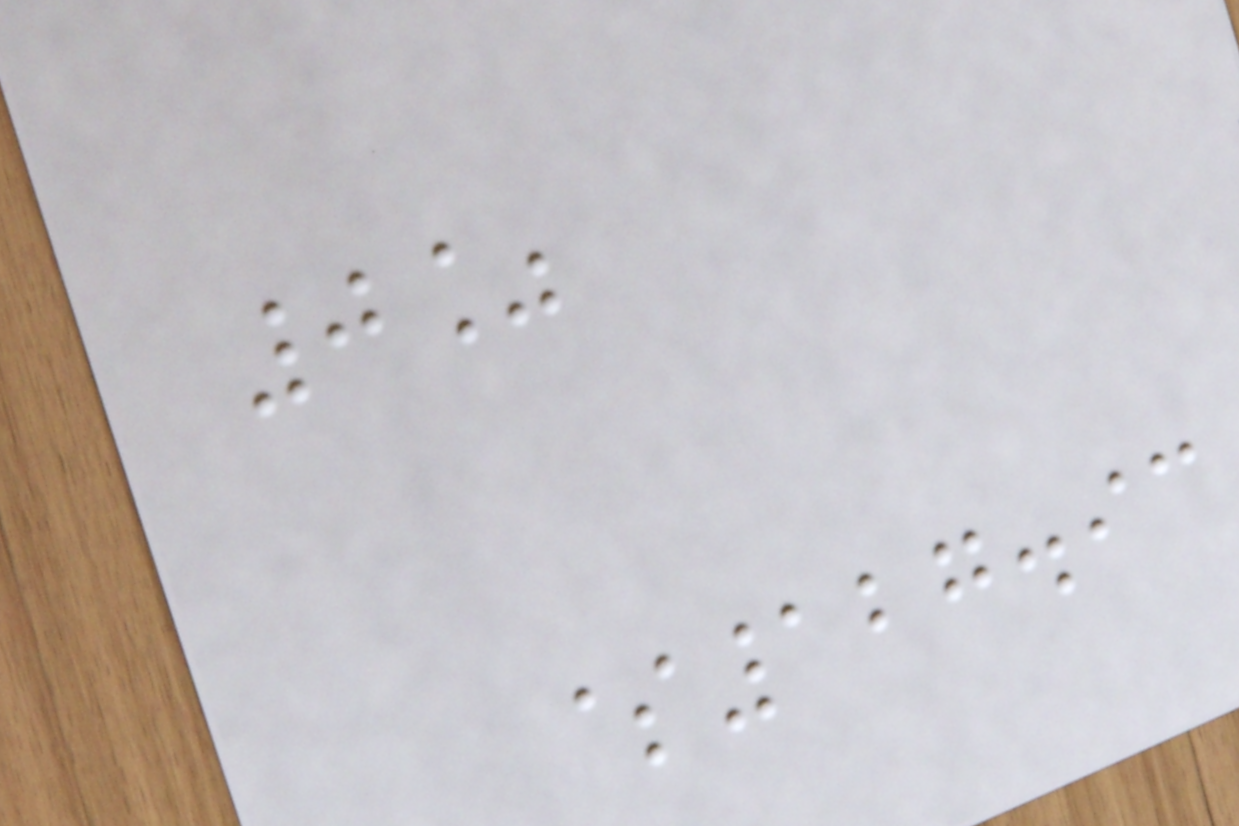0%
$127.93
